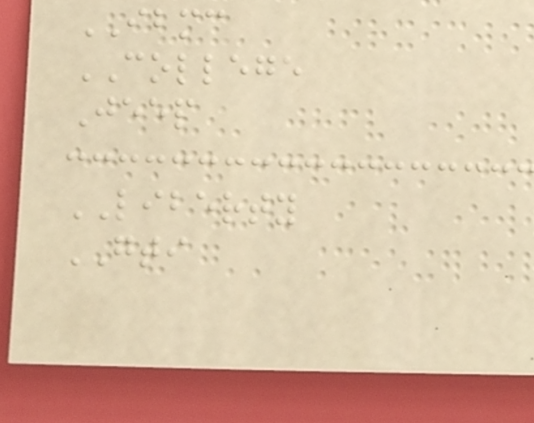IBMC
COLLEGE
Jeep
LIBERTY
GTI
